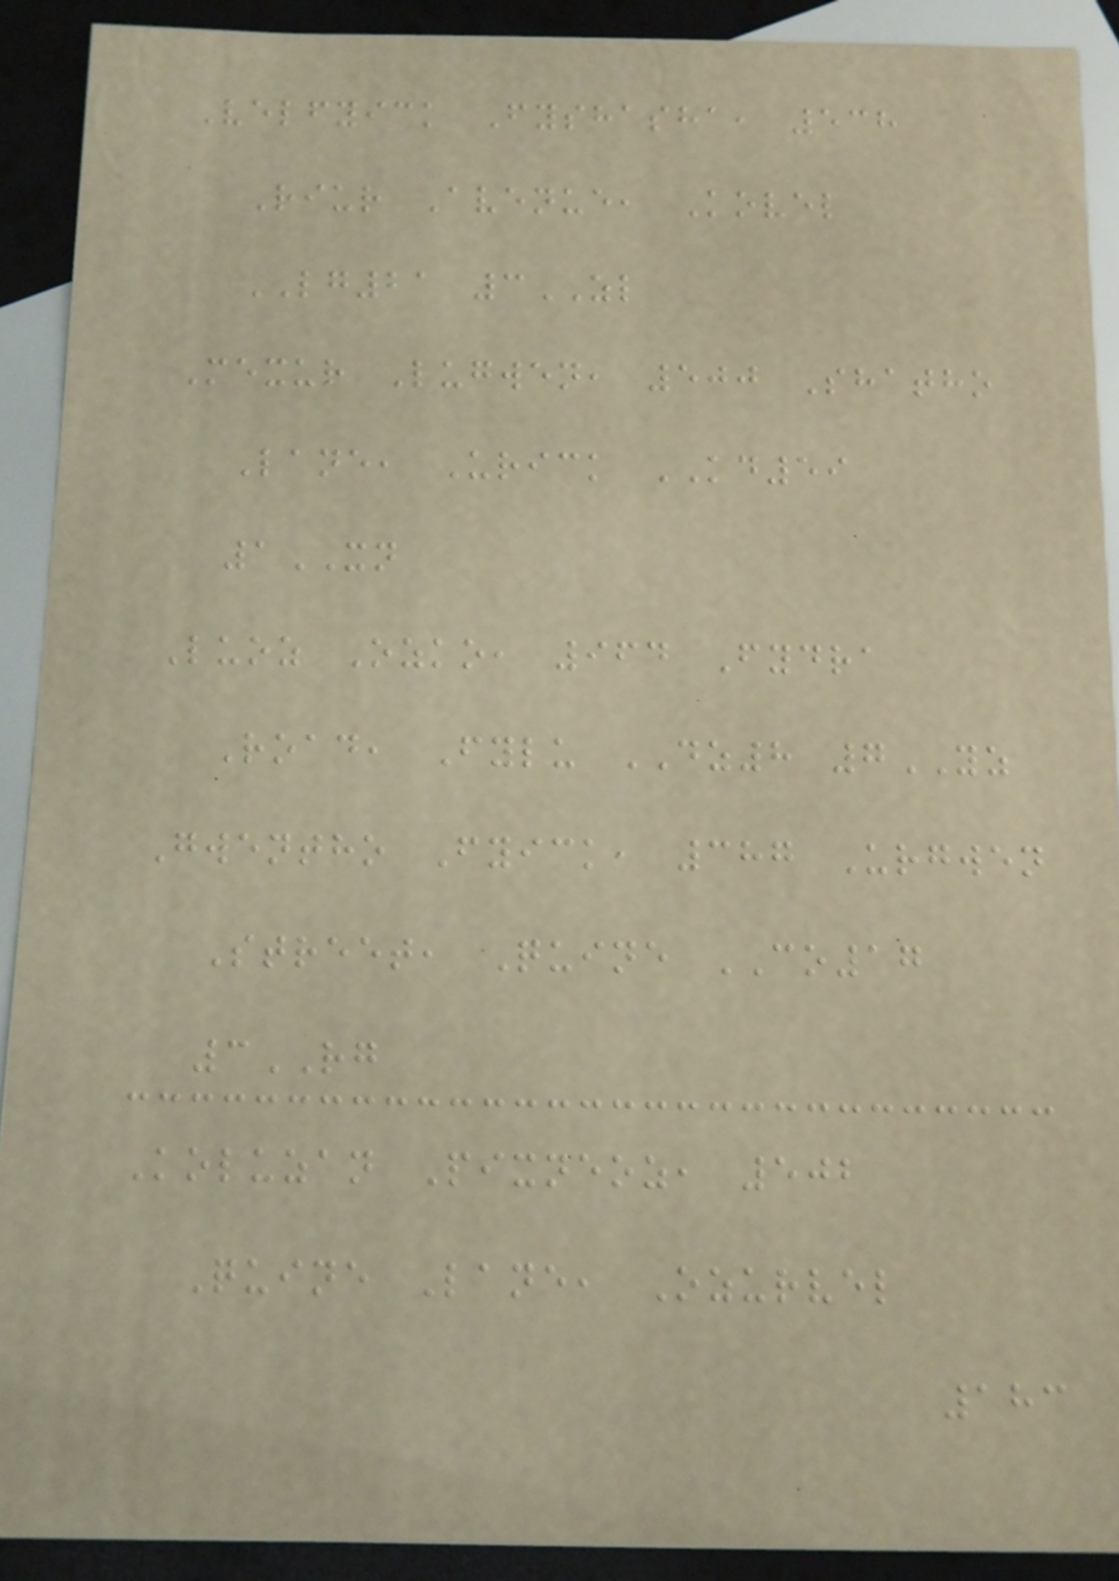Velfyick Fyshasha, 538
Riur Avenue, Kovel
LG21 3ZL
Mexur Lugwen, 500 Shatho
Lane, Urick KD59
1XN
Luoz Ozko, 964 Fydra
Road, Fylu DZ8 7YZ
Gwentho Fyick, 387 Urgwen
Street, Quine CO17
3RG
Koluzan Pixneoz, 502
Quine Lane, Ozurvel
183
